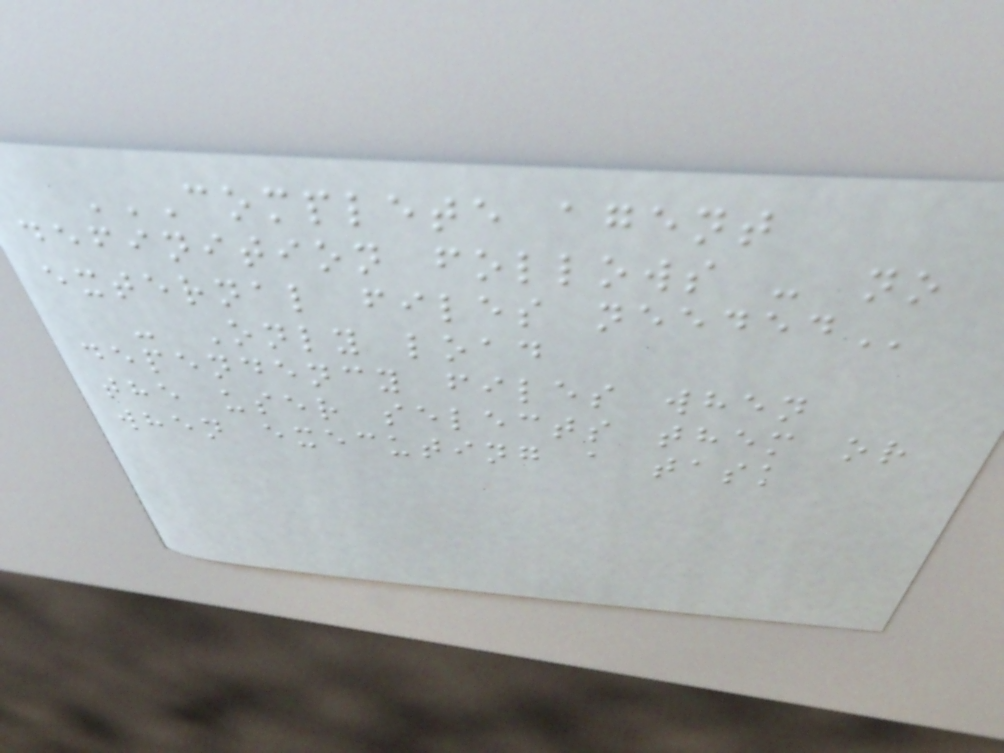COMPLETE AGENT
DEFINITION FOLLOWS - NO
EXTERNAL FILES NEEDED
- Only load
dependency files when
the user selects them or
when executing a task
